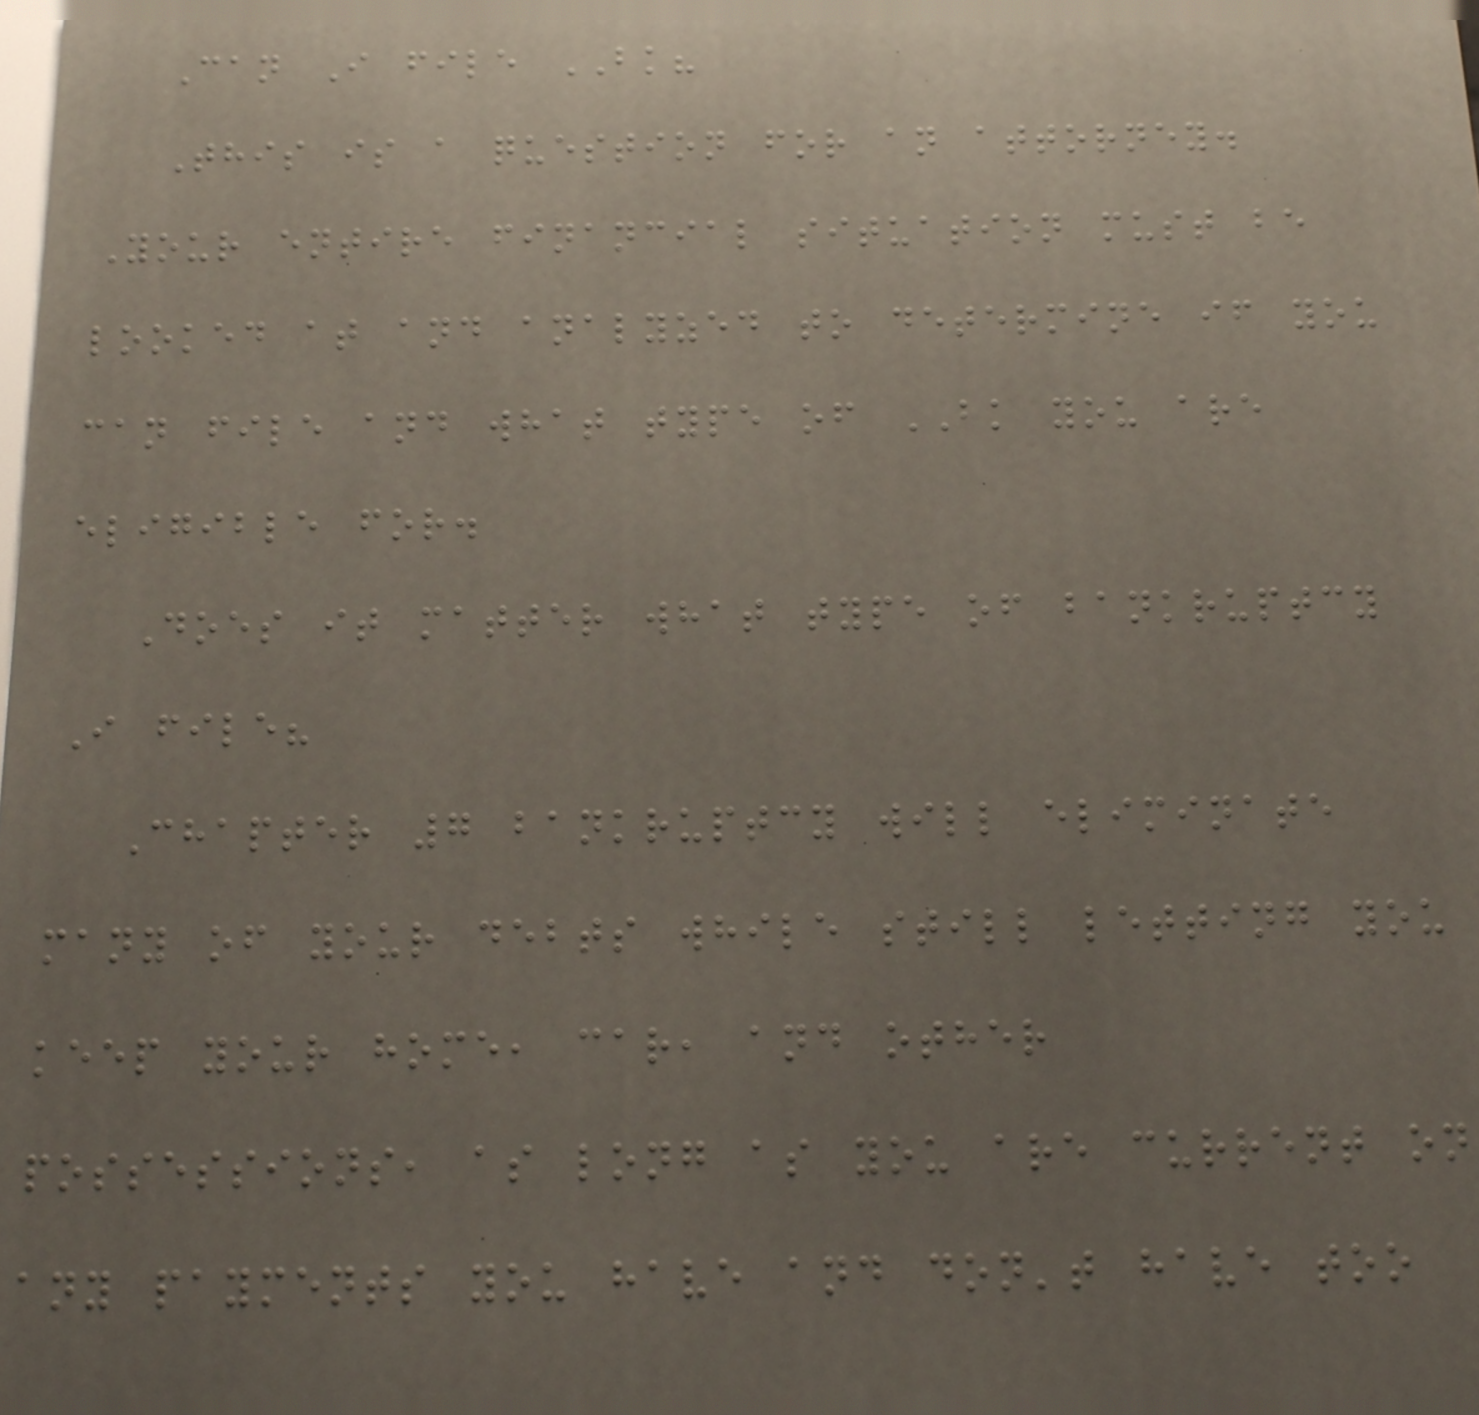Can I file BK?
This is a question for an attorney.
Your entire financial situation must be
looked at and analyzed to determine if you
can file and what type of BK you are
eligible for.
Does it matter what type of bankruptcy
I file?
Chapter 7 bankruptcy will eliminate
many of your debts while still letting you
keep your home, car, and other
possessions, as long as you are current on
any payments you have and don't have too
